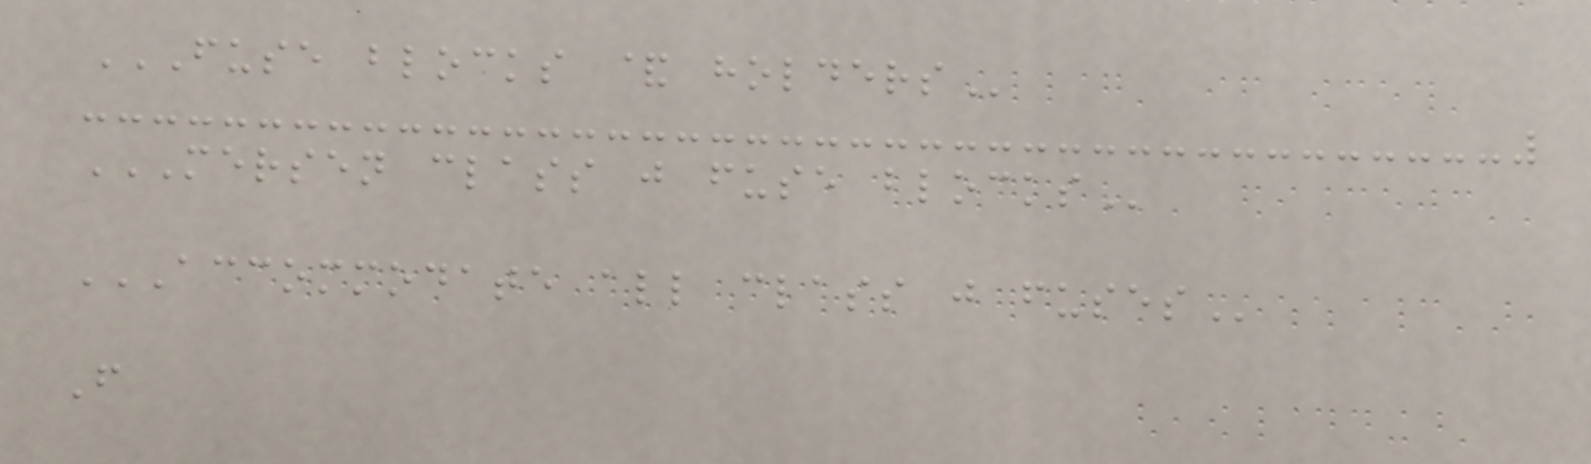FUSE BLOCKS & HOLDERS
MERSEN CLASS J FUSE BLOCKS
ACCOMMODATE ALL CLASS J FUSES
F
